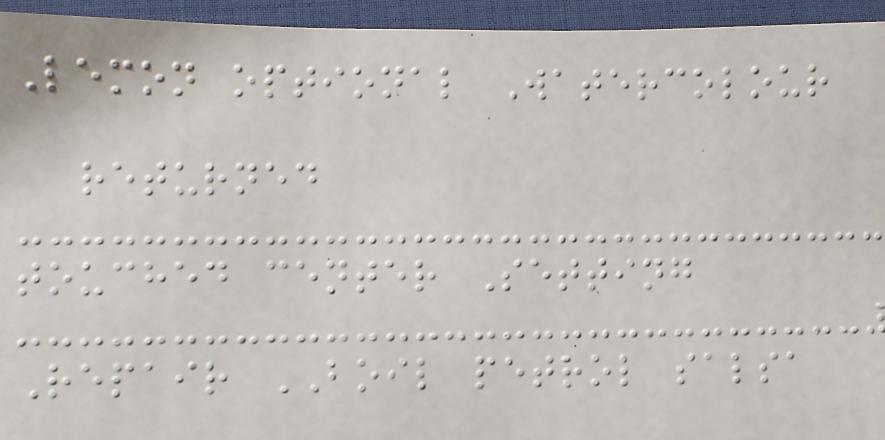Lemon optional Watercolour
returned
touched center Setting
Repair BOIL petrol salsa
